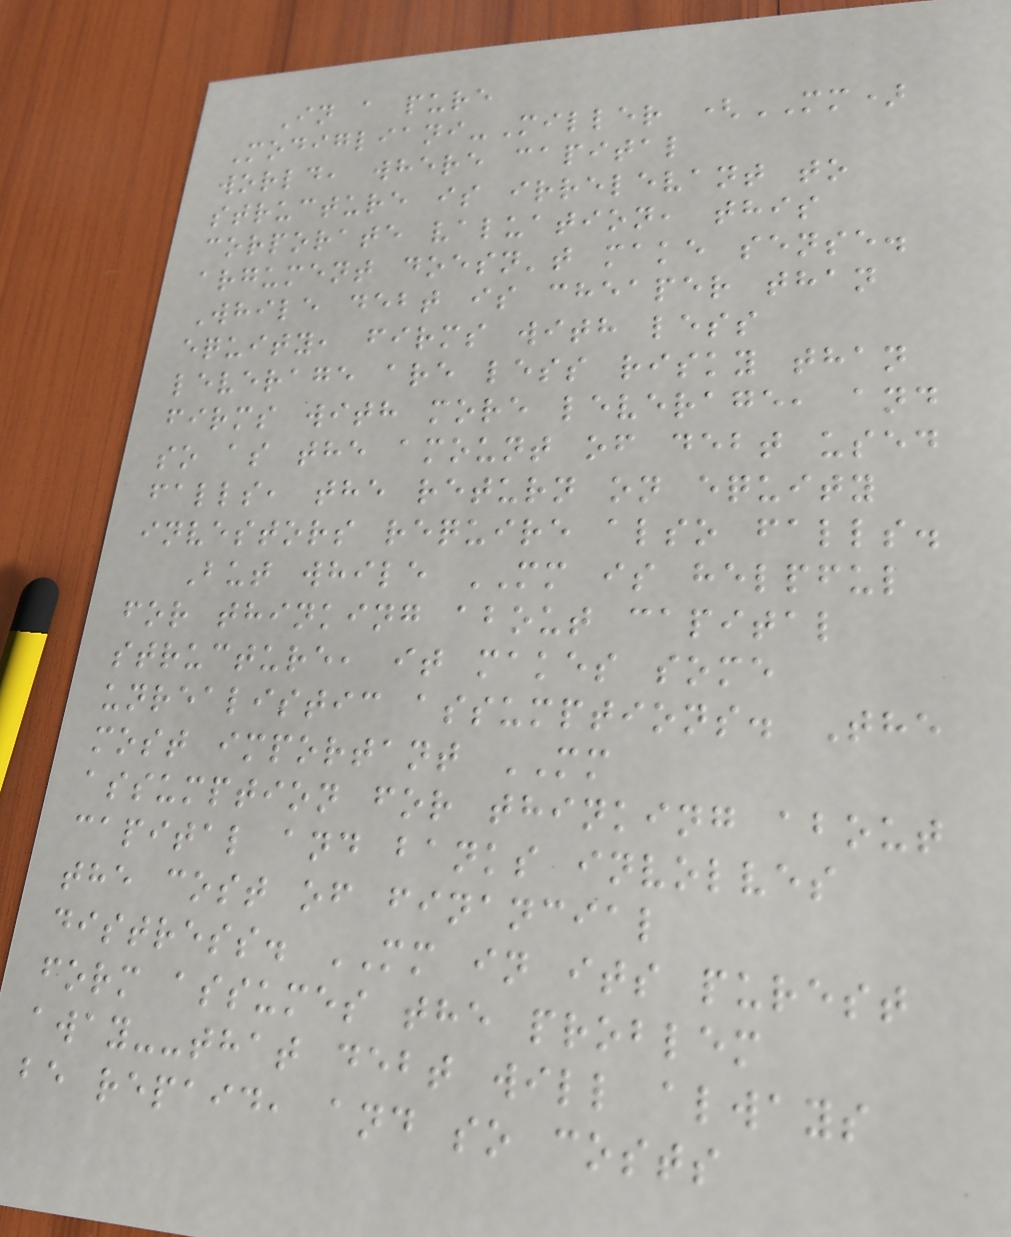In a pure
Modigliani-Miller (MM)
world, where capital
structure is irrelevant to
corporate valuation, this
argument doesn't make sense.
While debt is cheaper than
equity, firms with less
leverage are less risky than
firms with more leverage, and
so as the amount of debt used
falls, the return on equity
investors require also falls.
But while MM is helpful
for thinking about capital
structure, it makes some
unrealistic assumptions. The
most important MM
assumption for thinking about
capital and banks involves
the cost of financial
distress. MM in its purest
form assumes the problem
away--that debt will always
be repaid, and so costs
